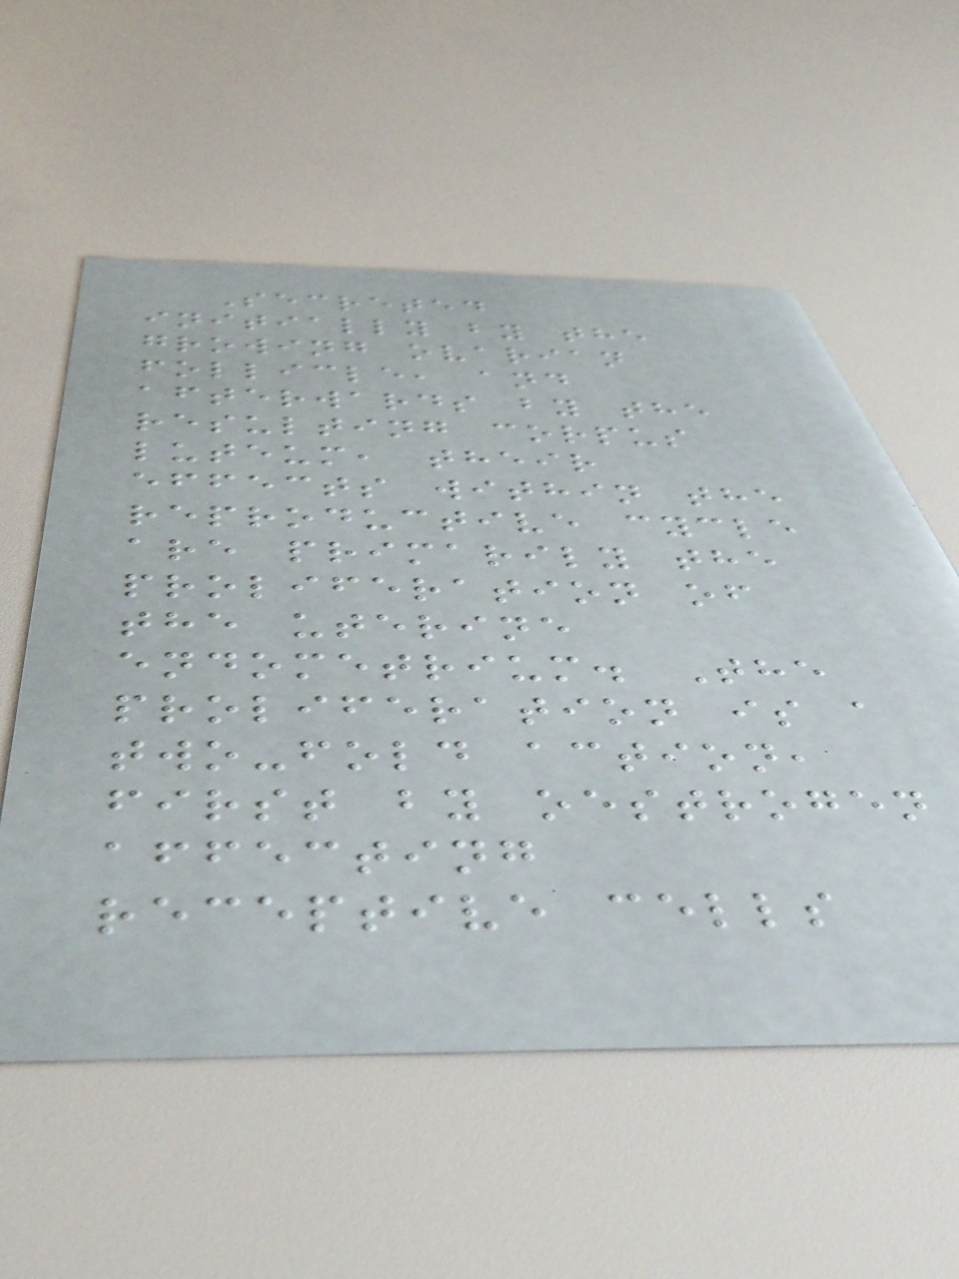Secreted
initially by the
growing ovarian
follicle, and
afterwards by the
resulting corpus
luteum, their
effects within the
reproductive cycle
are primarily the
proliferation of
the uterine
endometrium. The
proliferation is a
two-fold action,
first by oestrogen
affecting
receptive cells
